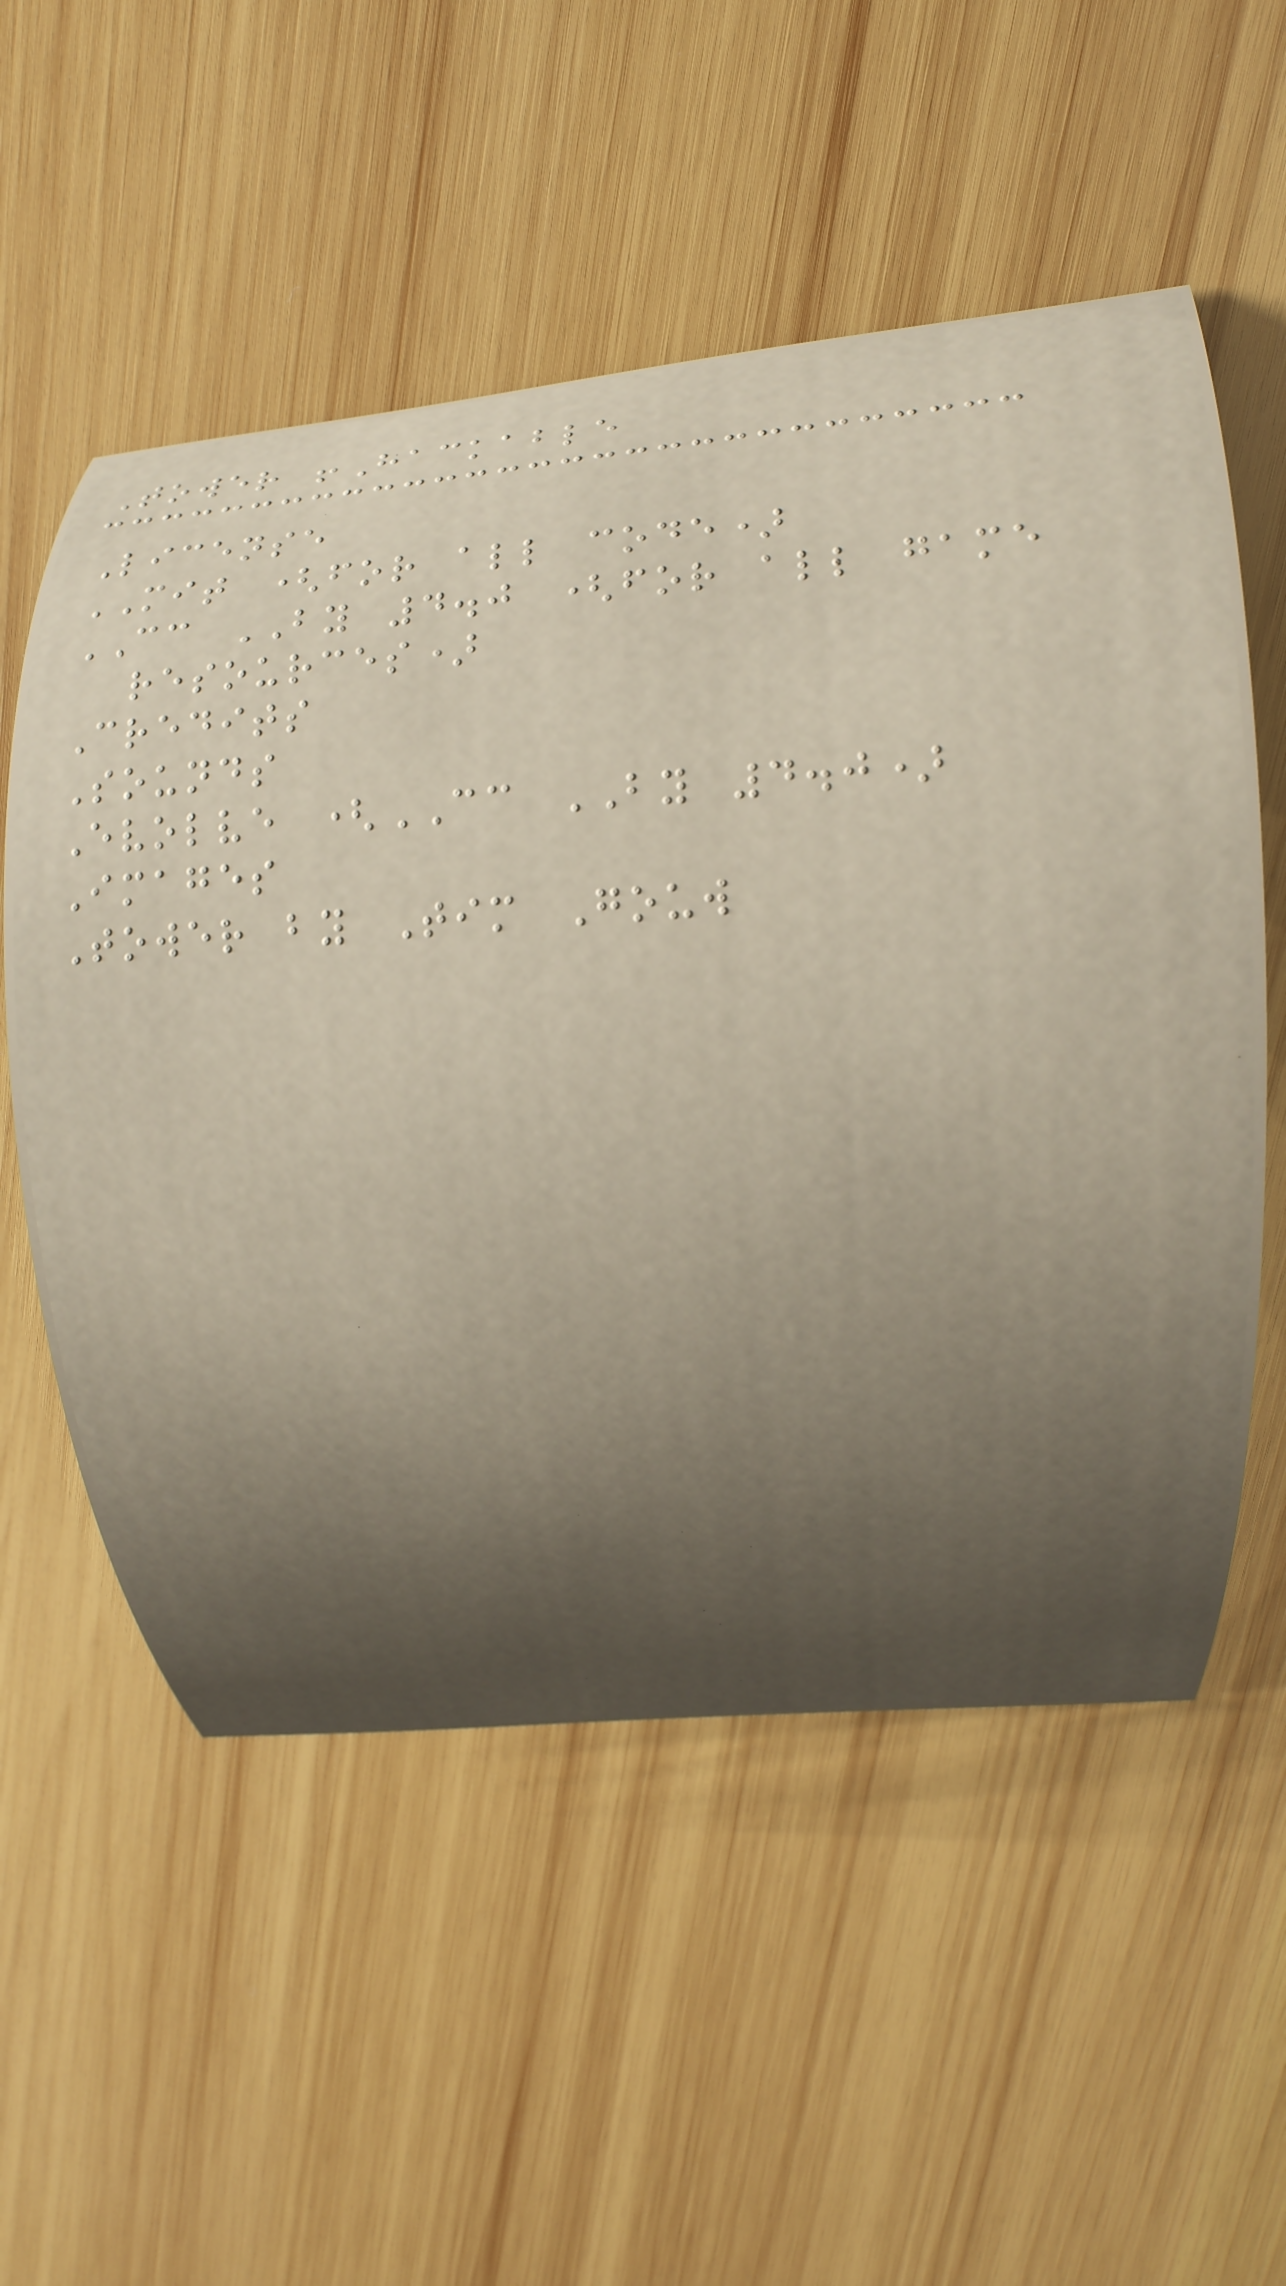Tower !Hackable
License
MIT (for all code)
CC BY 4.0 (for all game
resources)
Credits
Sounds
Evolve (CC BY 4.0)
Images
Tower by Tim Gouw
